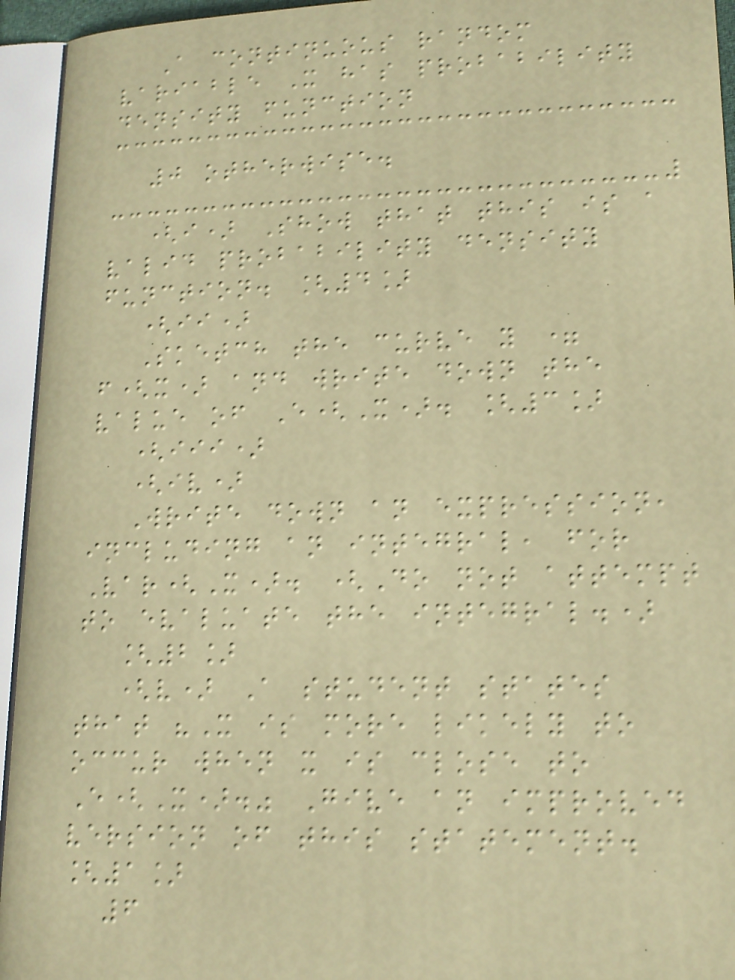A continuous random
variable X has probability
density function
0 otherwise.
(i) Show that this is a
valid probability density
function. [4]
(ii)
Sketch the curve y =
f(x) and write down the
value of E(X). [3]
(iii)
(iv)
Write down an expression,
including an integral, for
Var(X). (Do not attempt
to evaluate the integral.)
[2]
(v) A student states
that "X is more likely to
occur when x is close to
E(X)." Give an improved
version of this statement.
[1]
6
